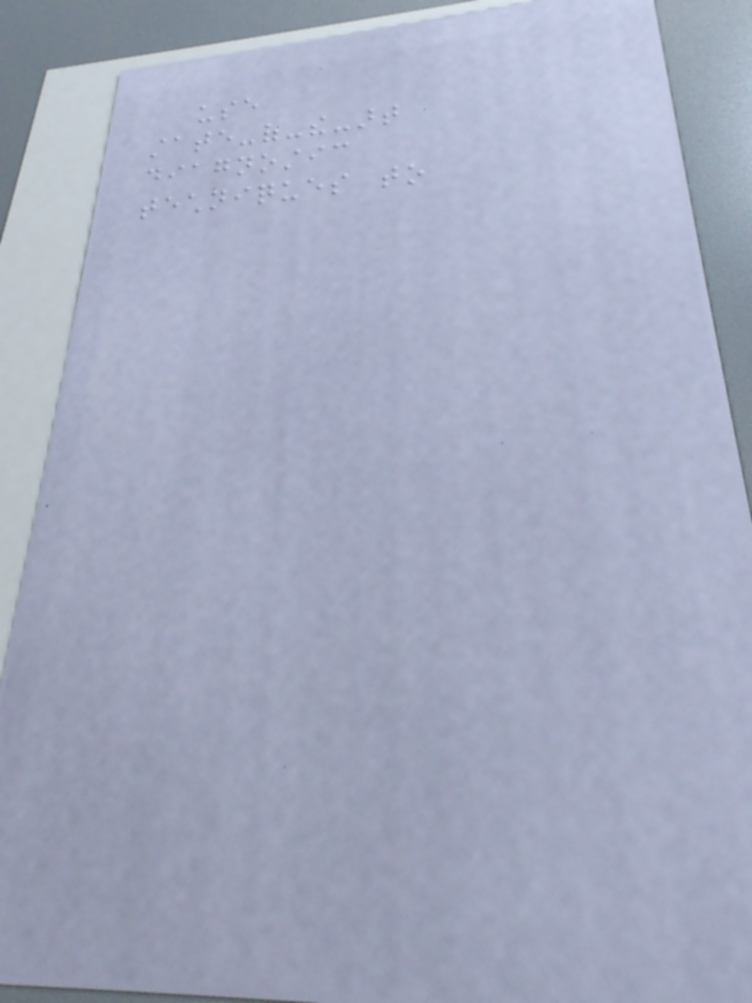use
state-of-the-art
diagnostic
techniques to
